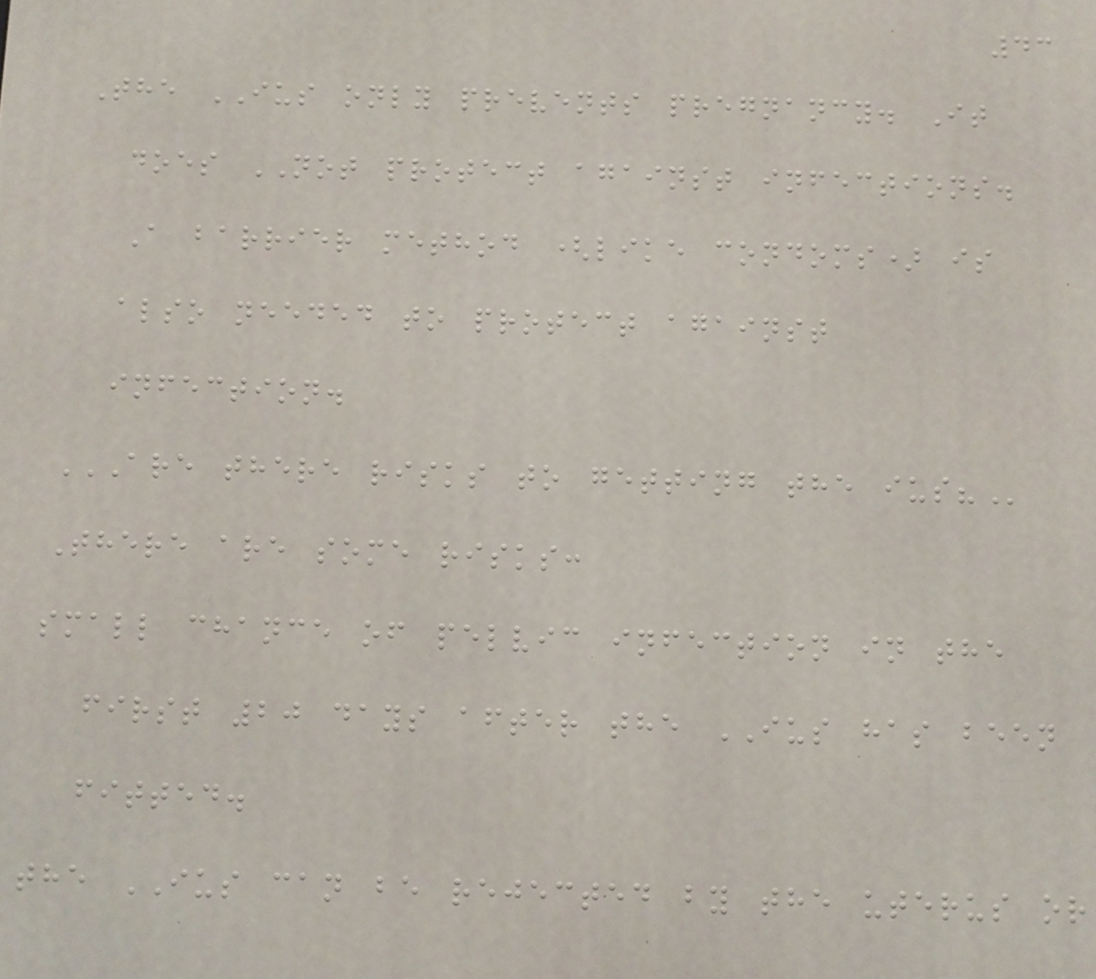43
The IUS only prevents pregnancy. It
does NOT protect against infections.
A barrier method (like condoms) is
also needed to protect against
infection.
ARE THERE RISKS TO GETTING THE IUS?
There are some risks:
small chance of pelvic infection in the
first 20 days after the IUS has been
fitted.
the IUS can be rejected by the uterus or
